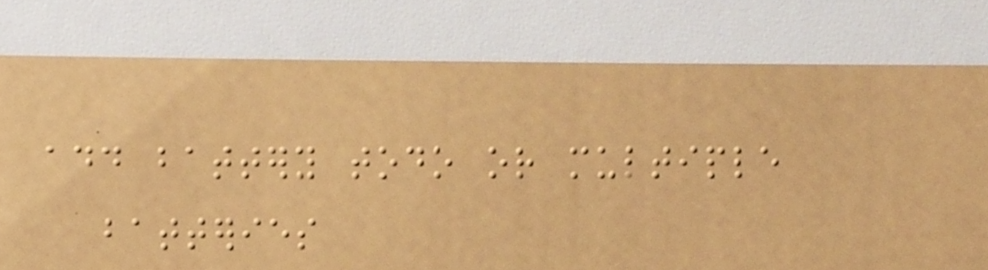add battery todo or multiple
batteries
